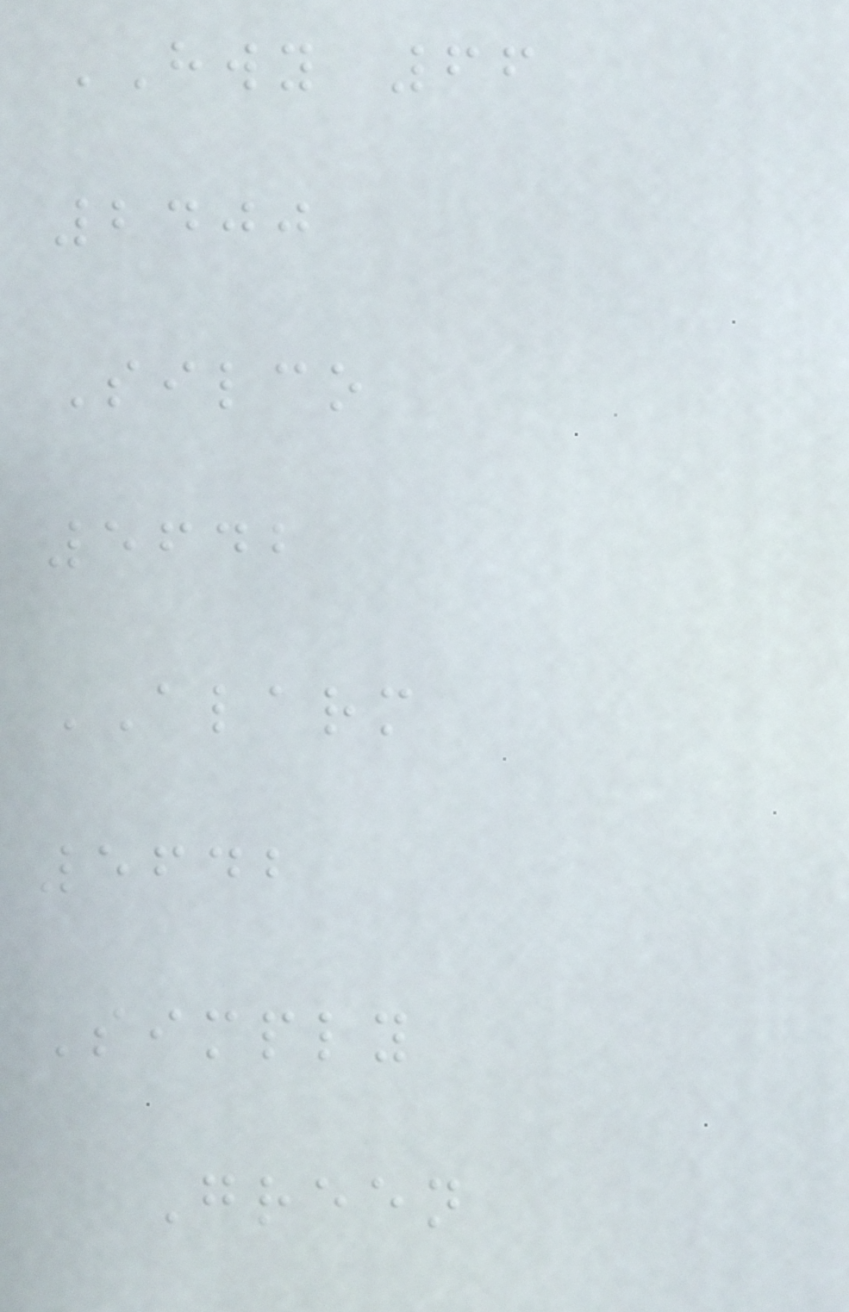HWY 66
2400
Silco
5642
ALARM
5642
Simply
Green
